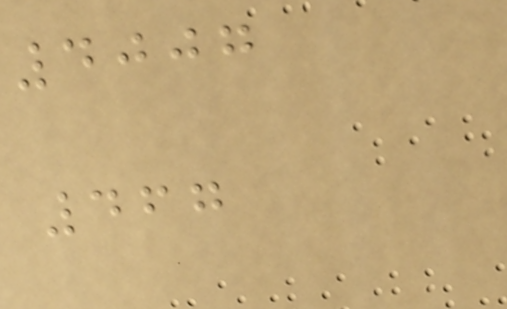4007
467
